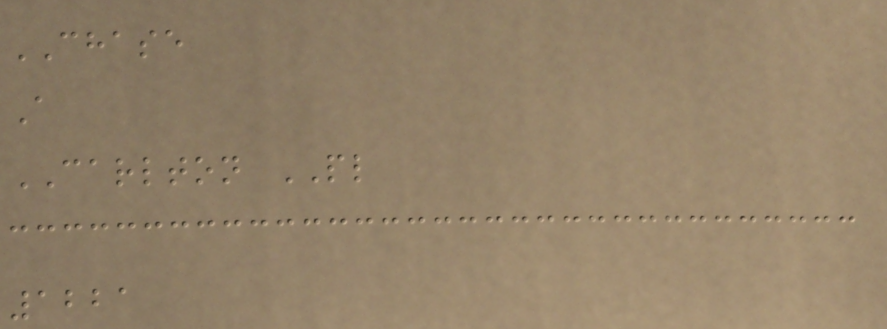CHASE
A
CARLTON PL
1221
